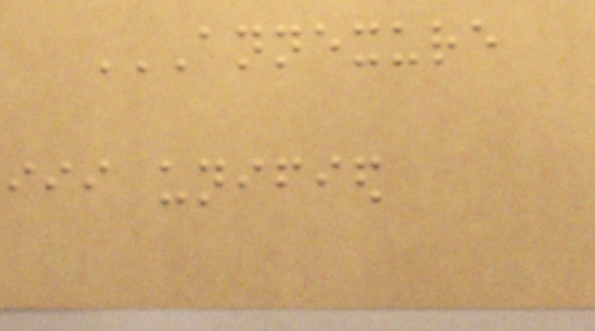ANNEXURE
III UNIFIED
